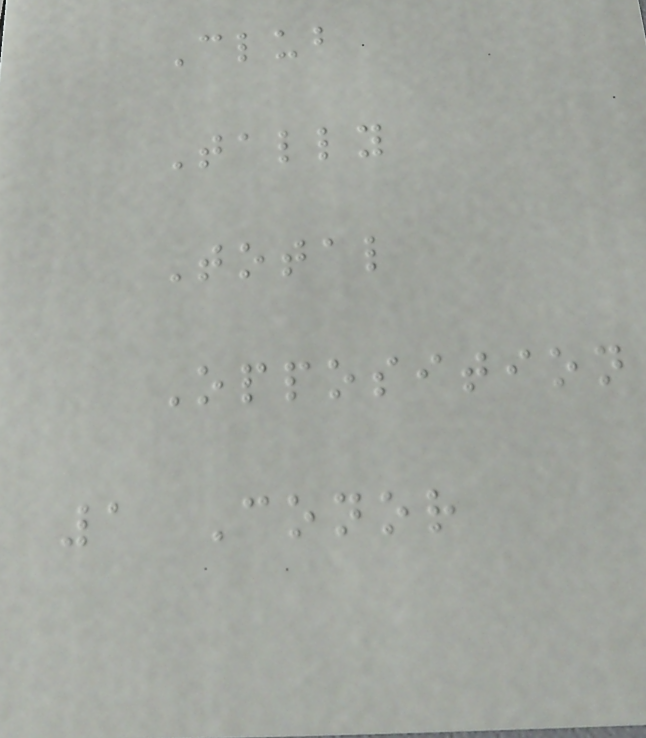Club
Tally
Total
Opposition
1 Conor
